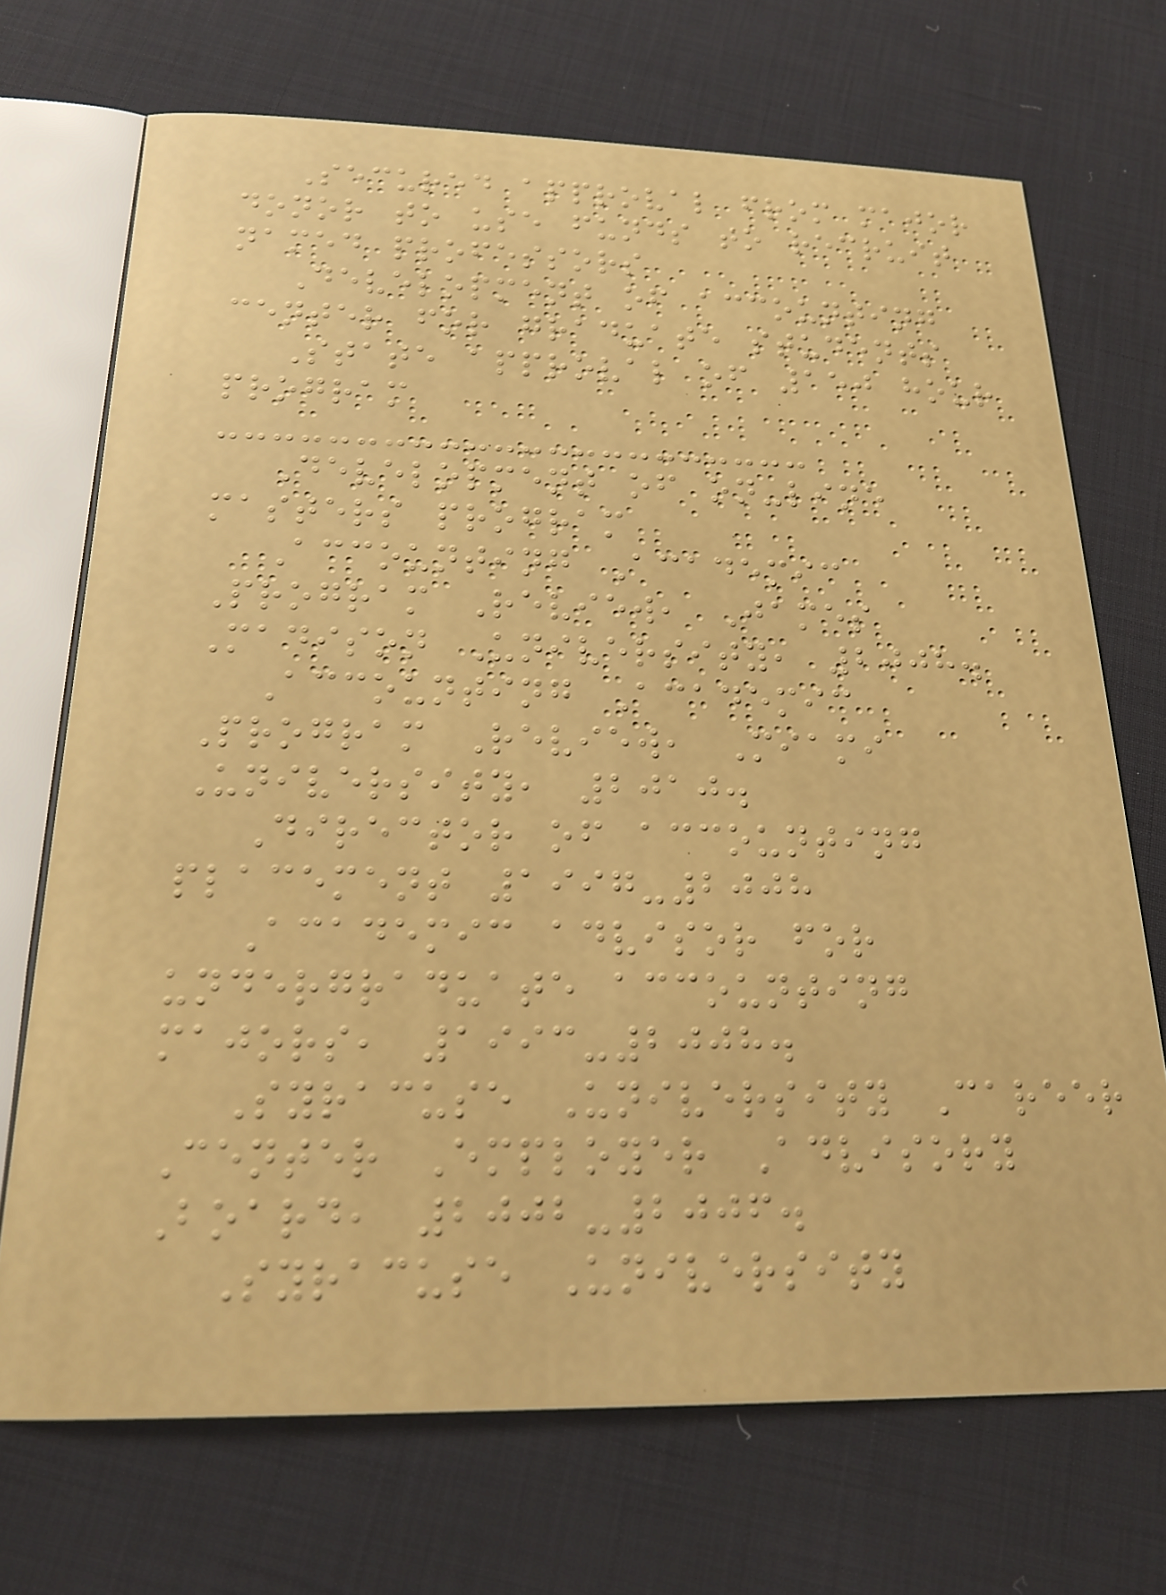Secured approval from major
donor to use funds to recruit
named professors
Development of accounting
center for graduate students
State approval of 150 hour
program
Development of on-line
masters program
Accounting Academic
Program Review, James
Madison University, 2008.
Accounting Academic
Program Review, Miami
University, 2010.
Director of accounting
placement 1997-2008
Academic advisor for
undergraduate accounting
majors, 1993-2008.
Syracuse University Career
Center Employer Advisory
Board, 2002-2006.
Syracuse University
